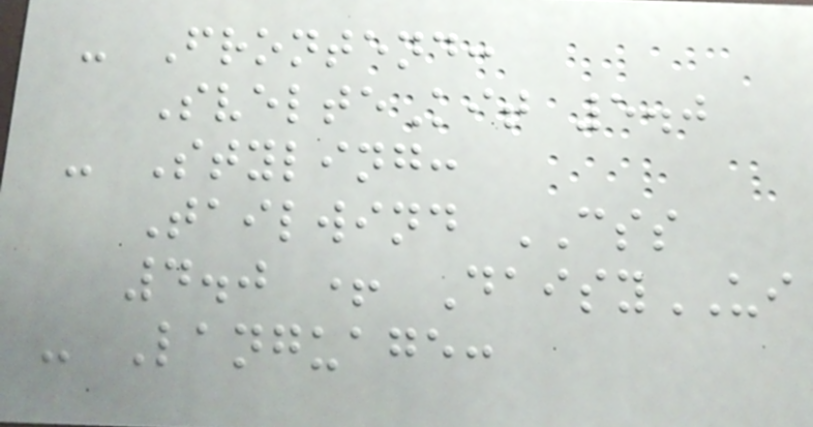- Frontend:
SvelteKit 5.0
- Styling:
Tailwind CSS
4.0 + DaisyUI
- Language:
